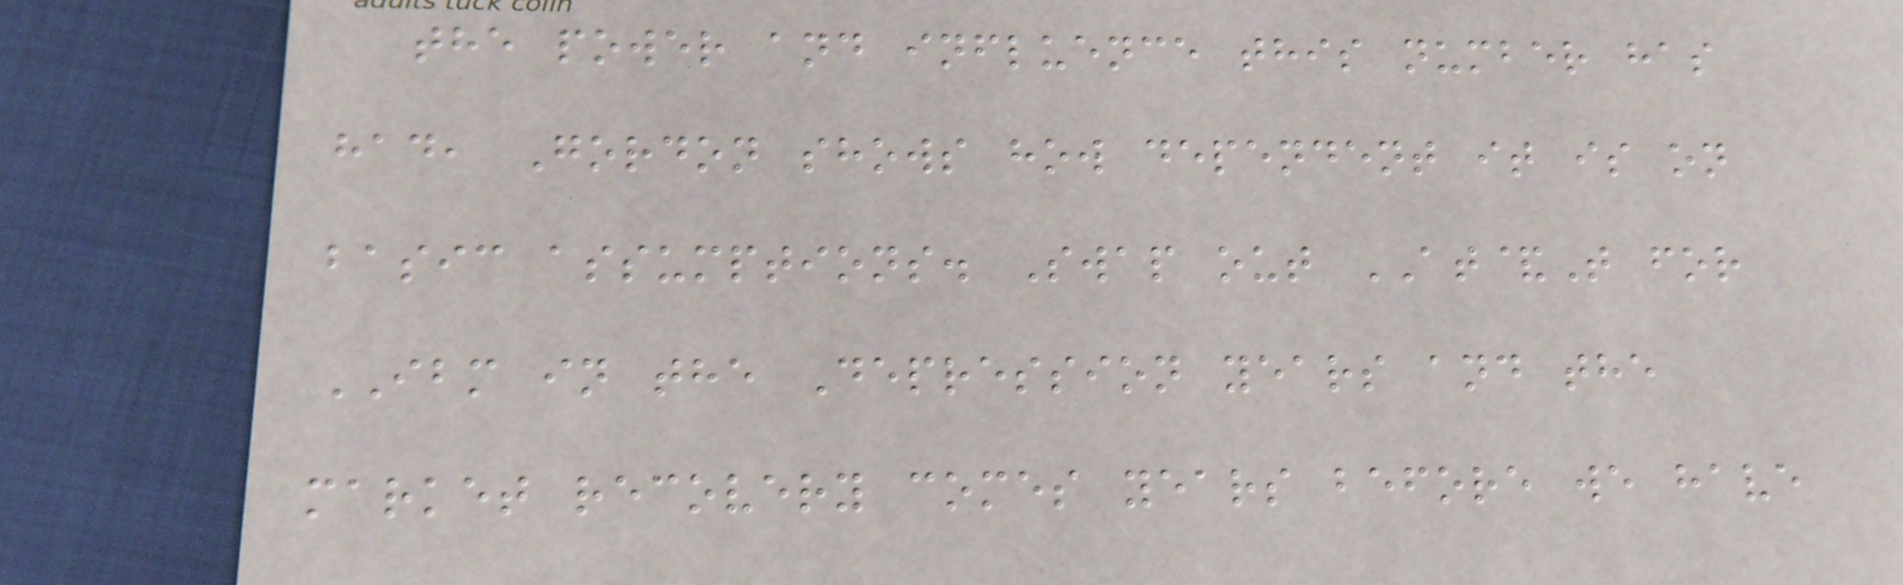the power and influence this number has
had, Gordon shows how dependent it is on
basic assumptions. Swap out AT&T for
IBM in the Depression years and the
market recovery comes years before we have
